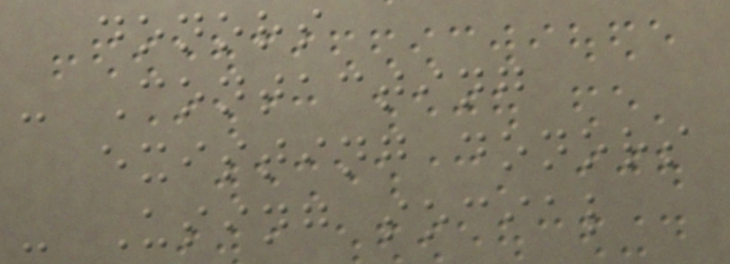donors
- Contacting
existing donors
- Using social
